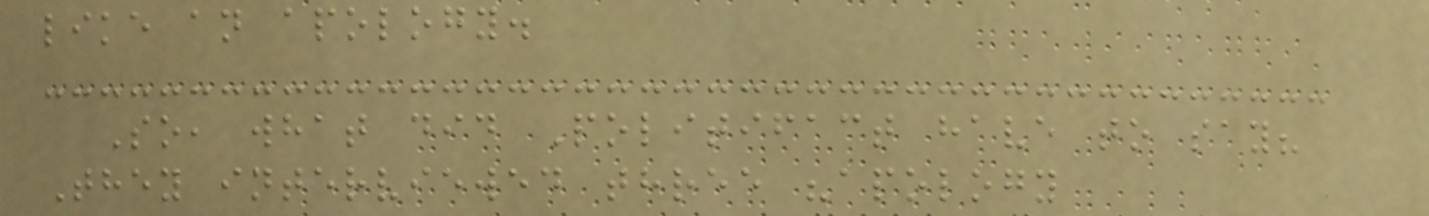like an apology.
So, what did Politifact have to say?
They interviewed three "apology
